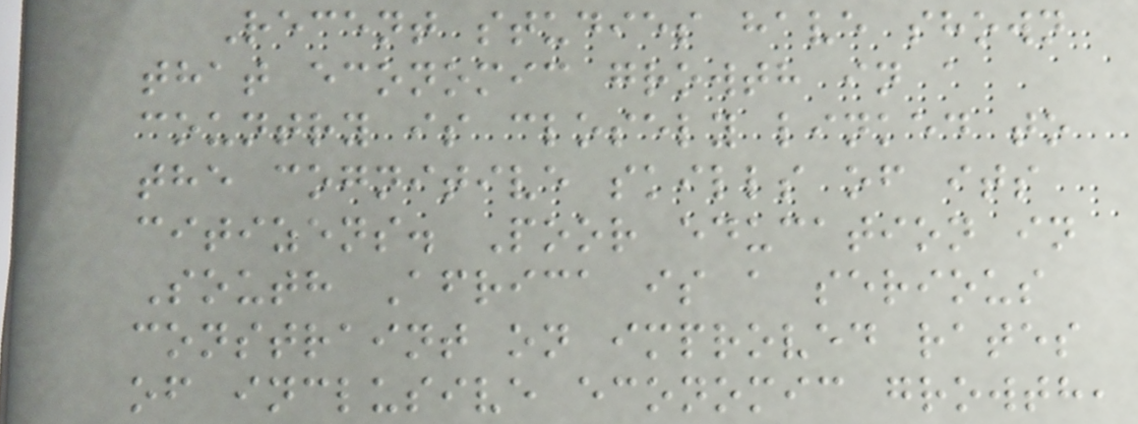Recent studies have shown
that economic growth in a
country is closely linked to
the cognitive skills of its
citizens. Poor education in
South Africa is a serious
constraint on improved rates
of inclusive economic growth,
